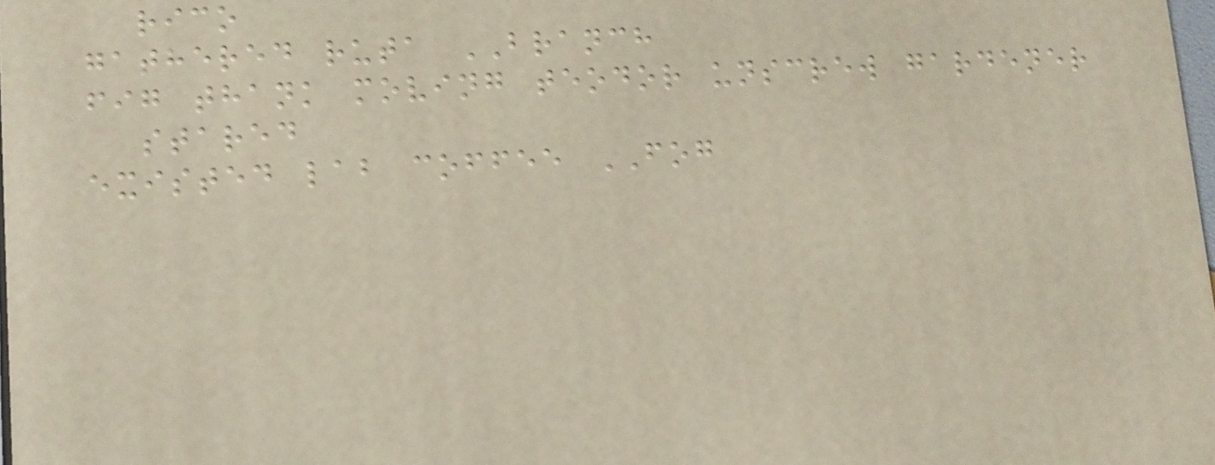rico
gathered ruta BRANCH
fig thank moving teodor unscrew gardener
stared
existed lab coffee FOG
